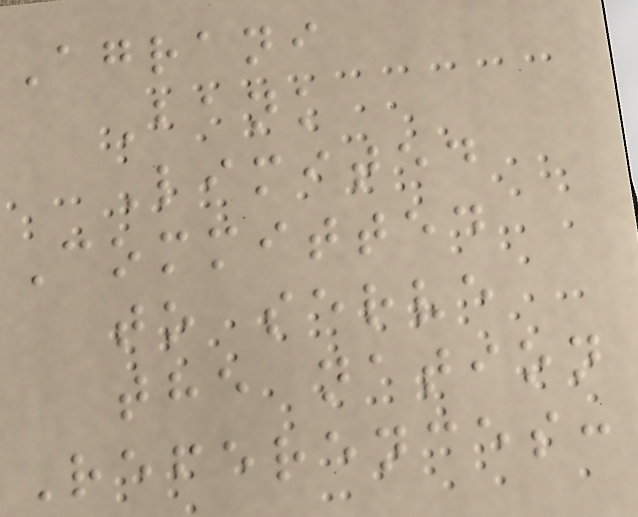Agrani
Bank
Limited
Committed
to serve
the nation
References:
